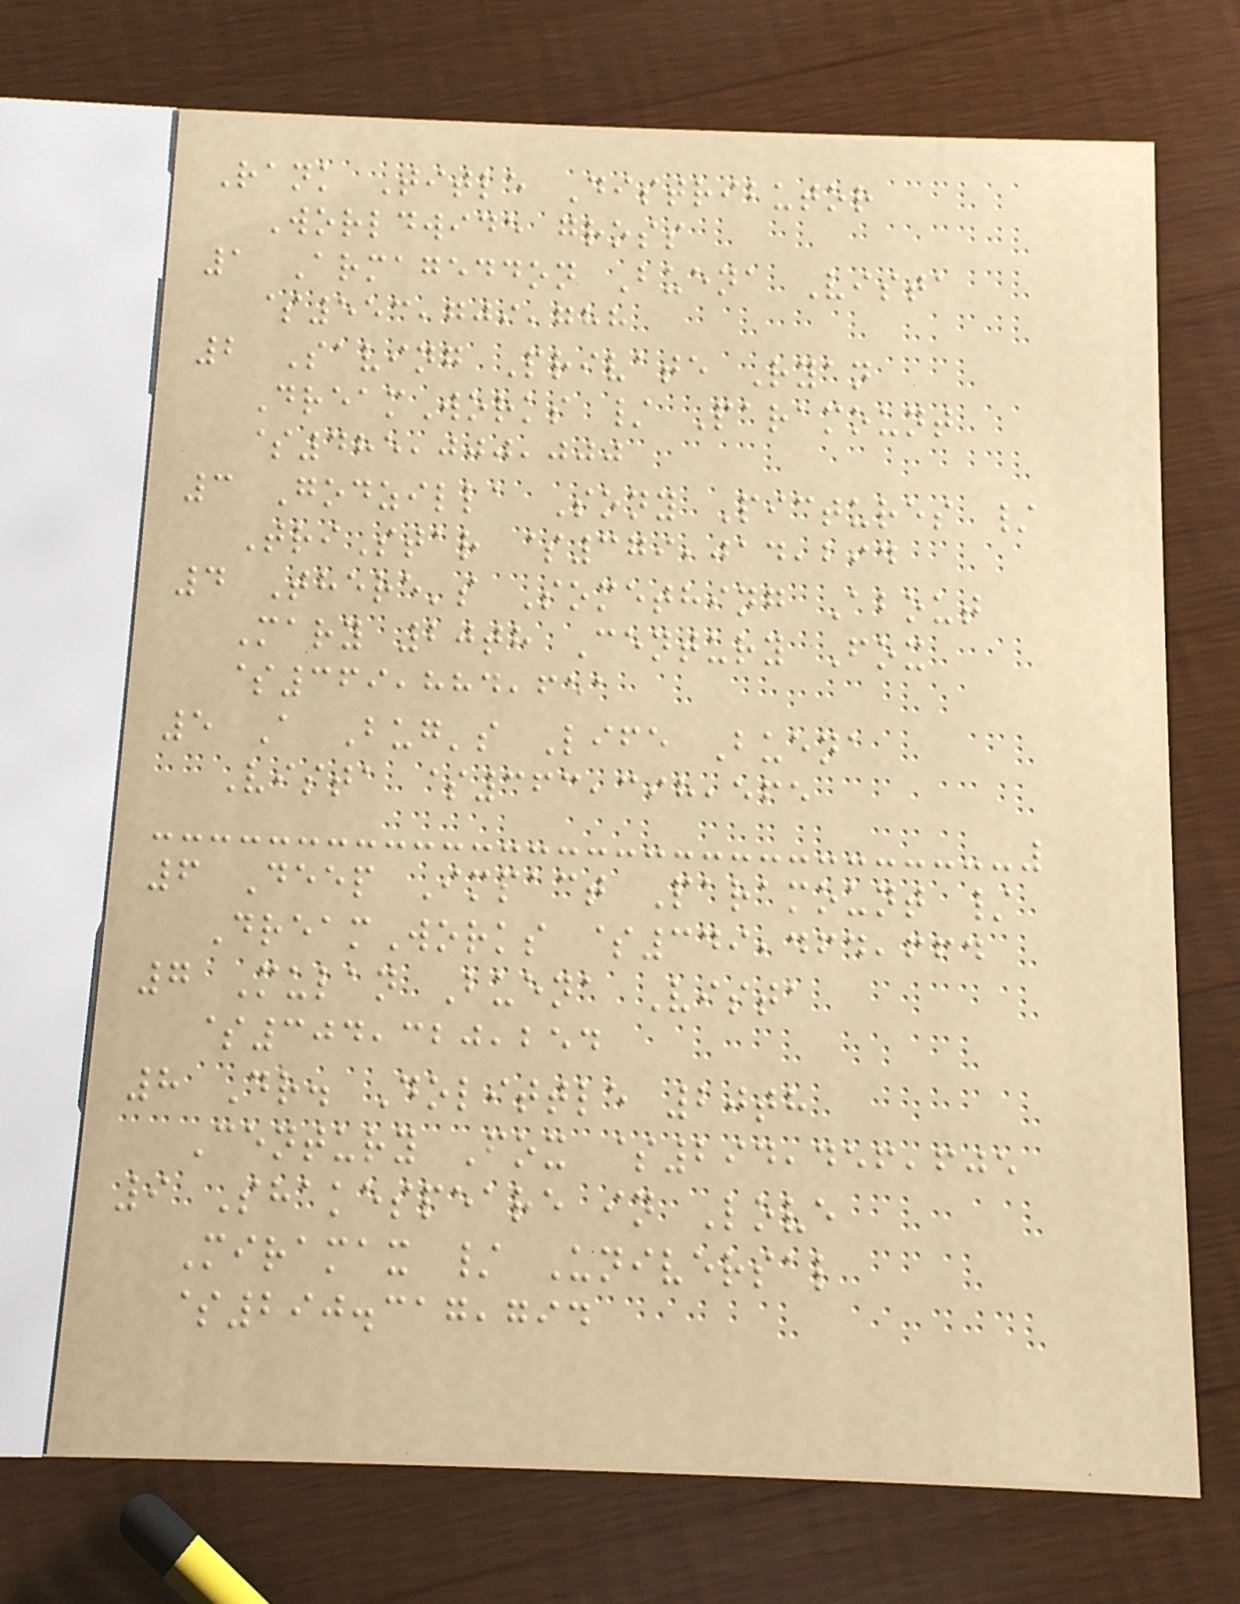Rank Title Distributor
Worldwide gross
1 Armageddon Buena Vista
$553,709,788
2 Saving Private Ryan
DreamWorks / Paramount
$485,000,000
3 Godzilla Sony Pictures /
TriStar $379,014,294
4 There's Something About
Mary 20th Century Fox
$369,884,651
5 A Bug's Life Buena
Vista $363,398,565
6 Deep Impact Paramount /
DreamWorks $349,464,664
7 Mulan Buena Vista
$304,320,254
8 Dr. Dolittle 20th
Century Fox $294,456,605
9 Shakespeare in Love
Miramax / Universal
$290.317,794
